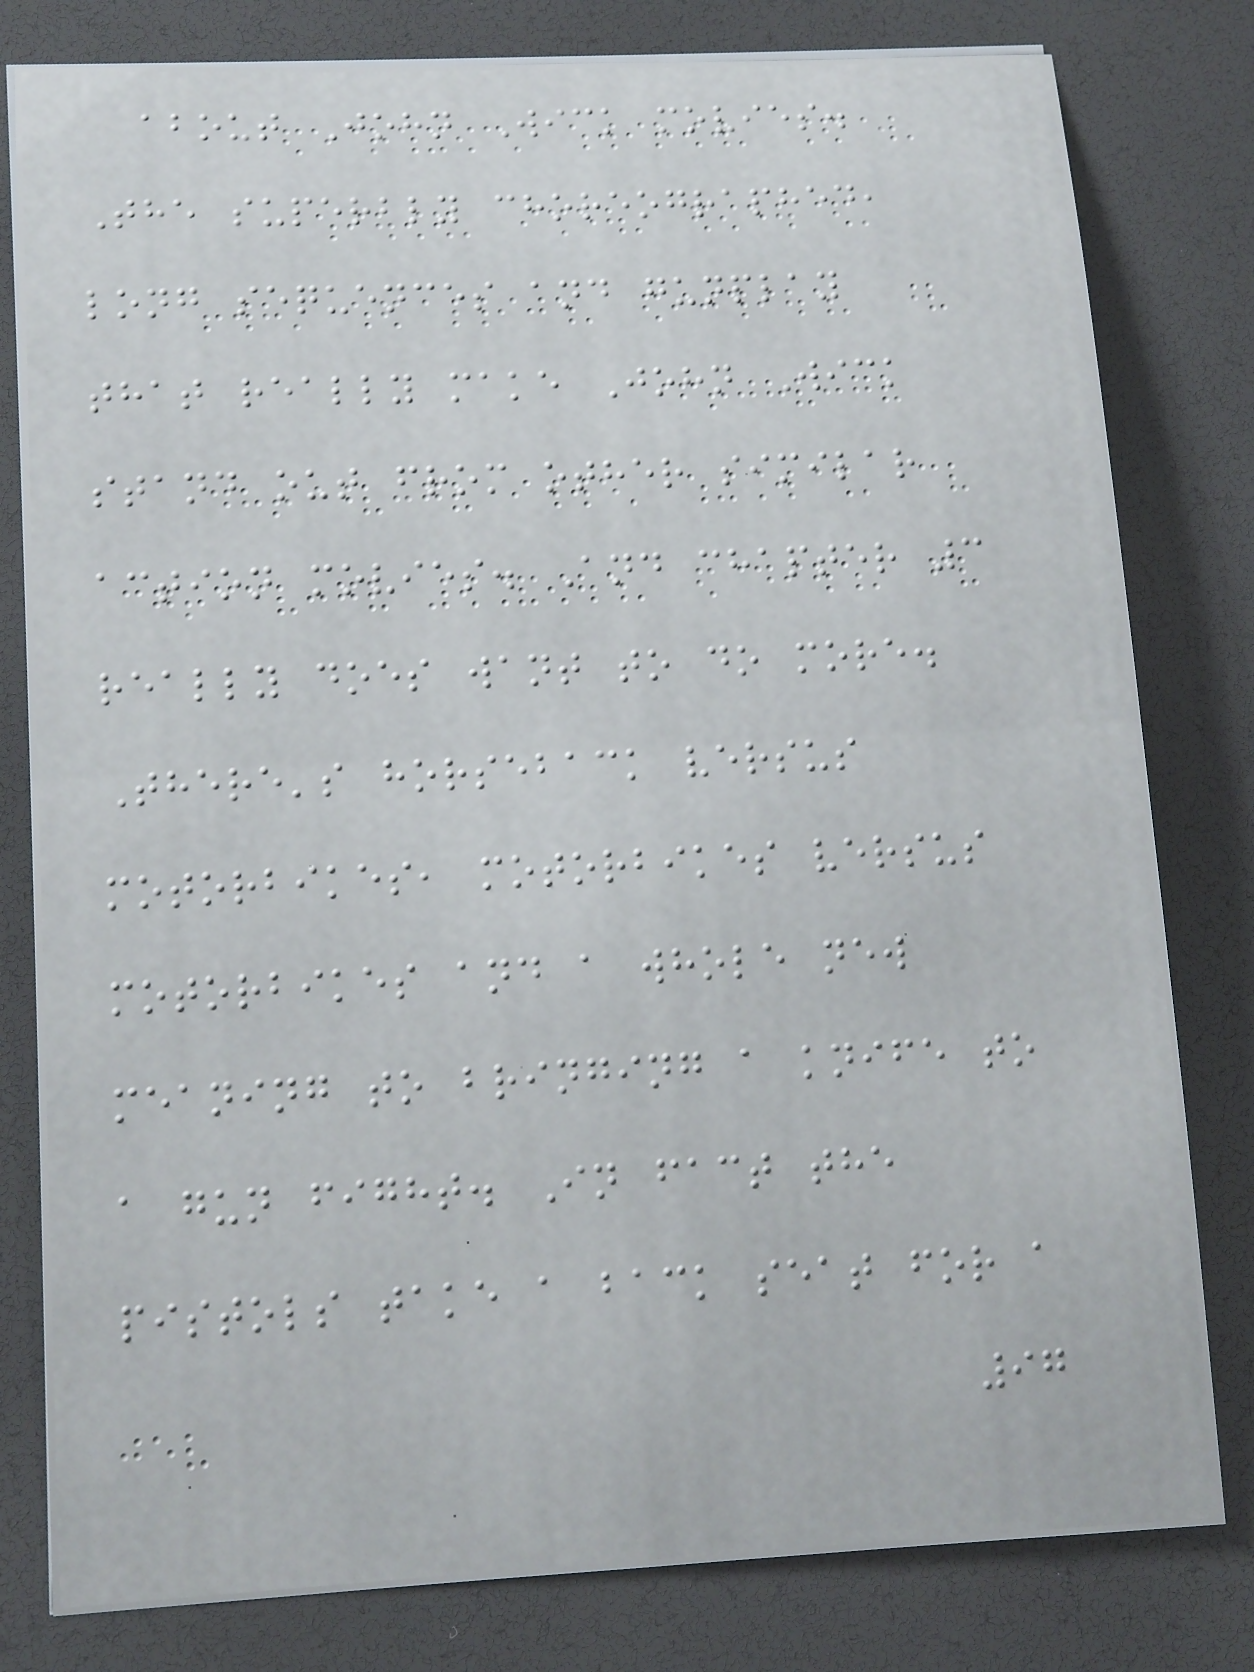about John Wick movies.
The superbly choreographed,
long sequences and gunplay
that really make John Wick
stand out from other similar
action movies. And chapter 3
really does want to do more.
There's horseback versus
motorbikes, motorbikes versus
motorbikes and a whole new
meaning to bringing a knife to
a gun fight. In fact the
pistols take a back seat for a
97
